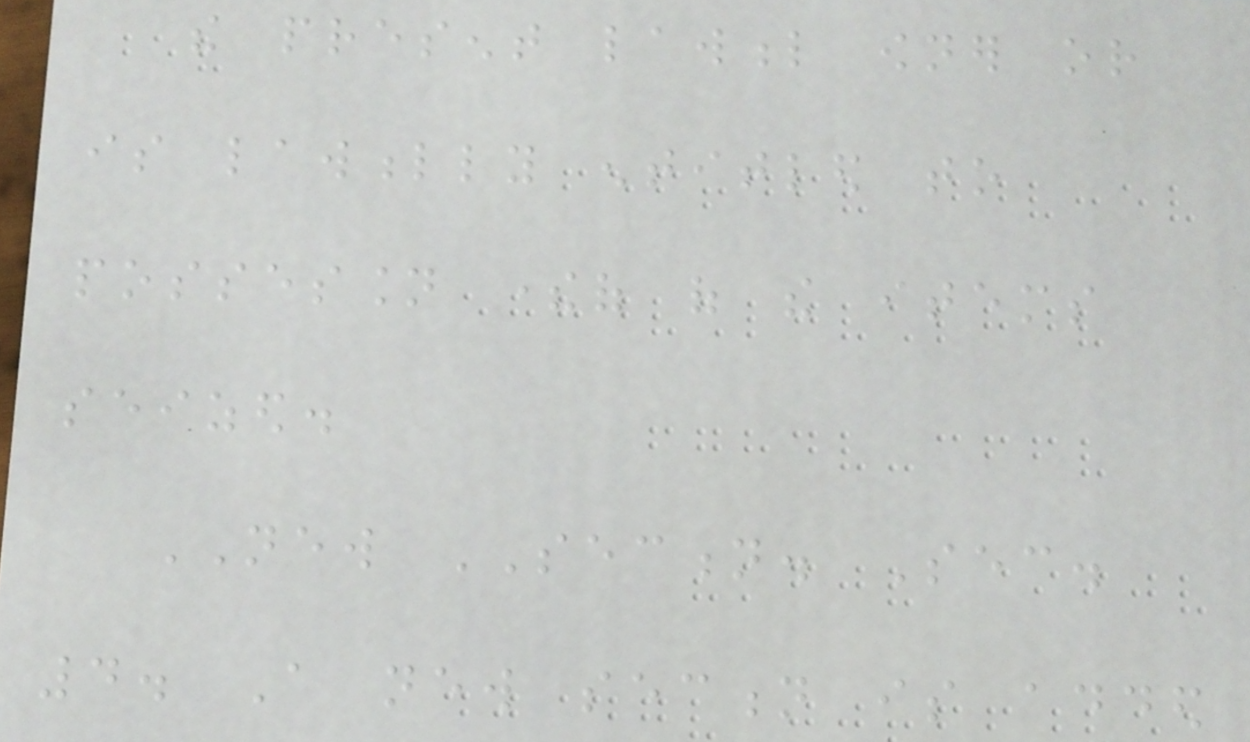the present lawful owner or
is lawfully entitled to
possession thereof of the items
seized.
NEW SECTION. Sec.
4. A new section is added
